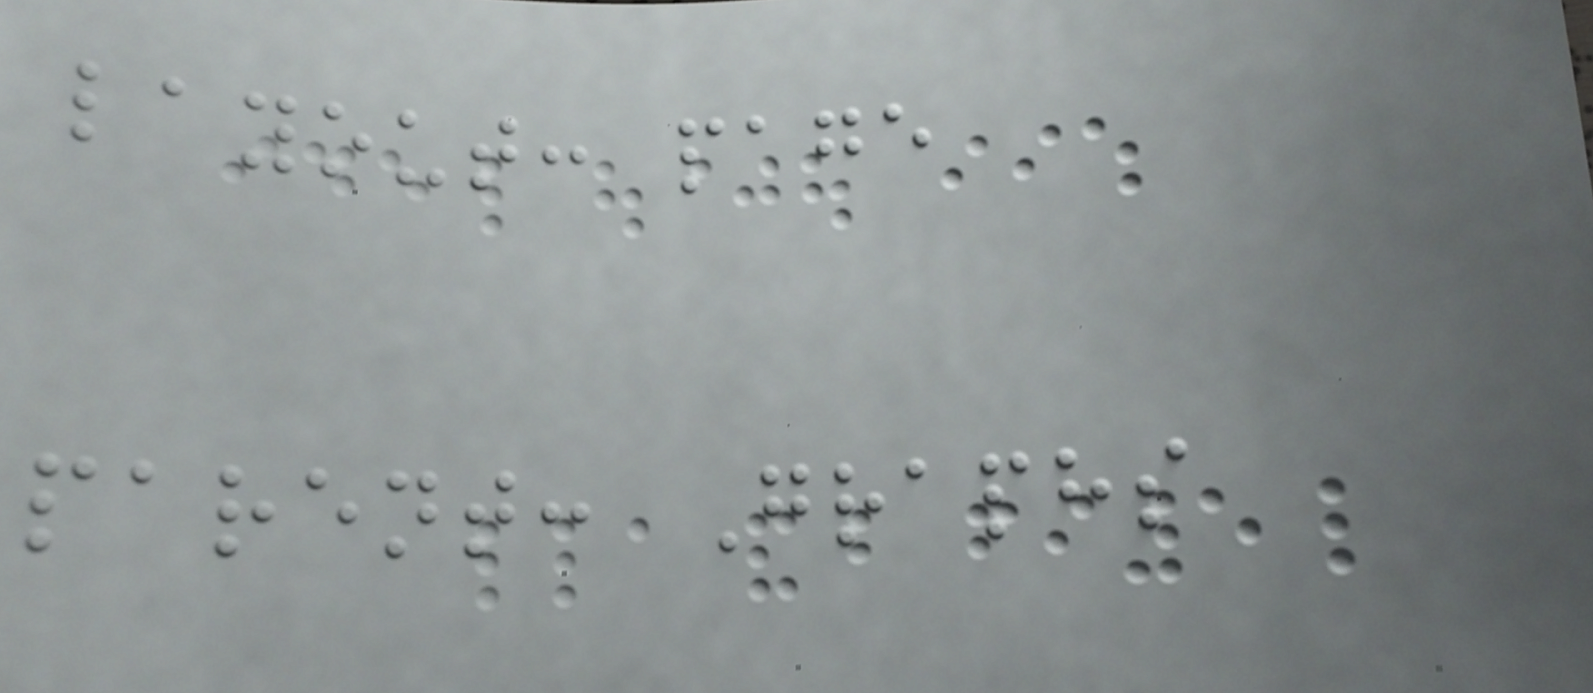layout: page
parent: Graphs
